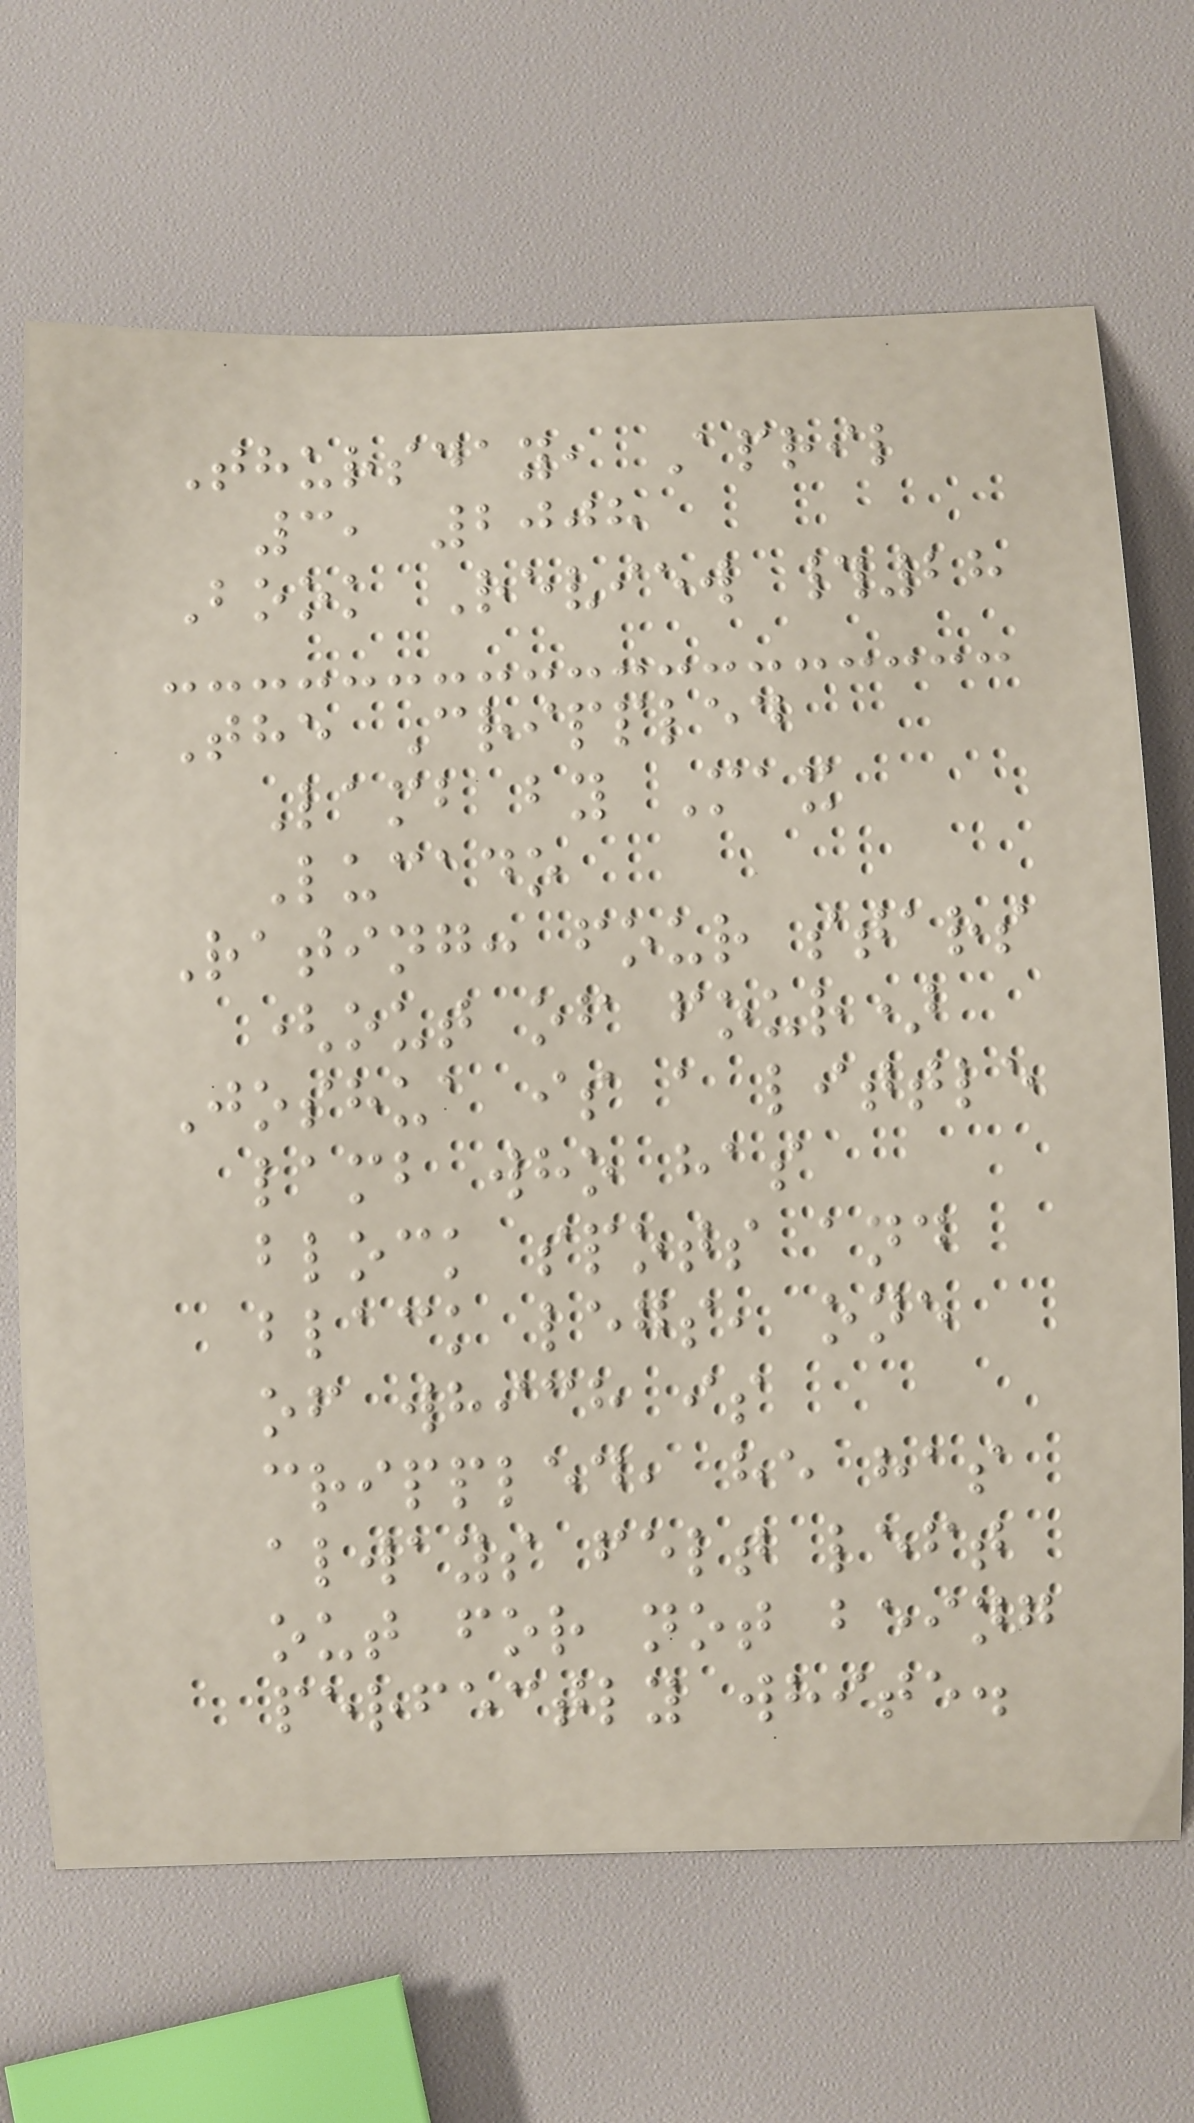Thursday, April
3, 2008
Book Review #28
The Crippled
Lamb by Max
Lucado
Rating: four stars
(out of four)
Joshua is a little
lamb who has
block spots and
black legs, one
of which is
crippled, he has
always felt left
out for not being
perfectly white.
